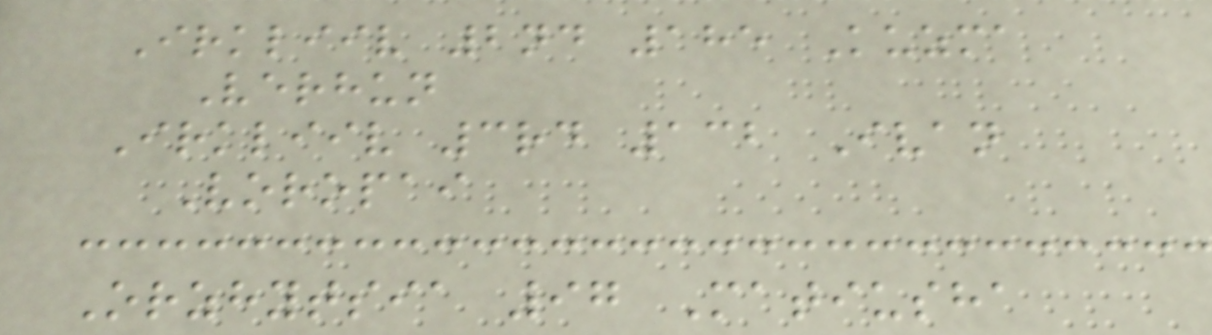Irkliiv 2nd 185 Kuzma
Verhun
Irkliiv 3rd 132 Ivan
Voropai
Orzhytsia 97 Matiusha
